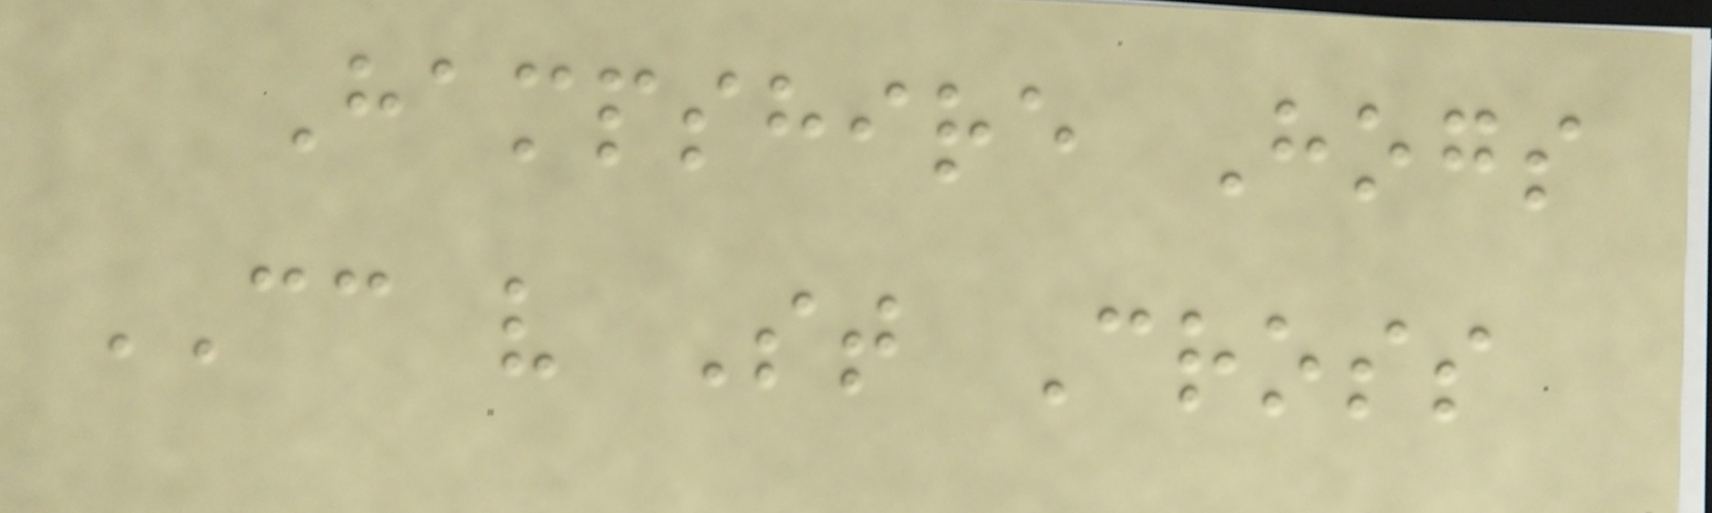Hampshire Hogs
CC v St Cross
